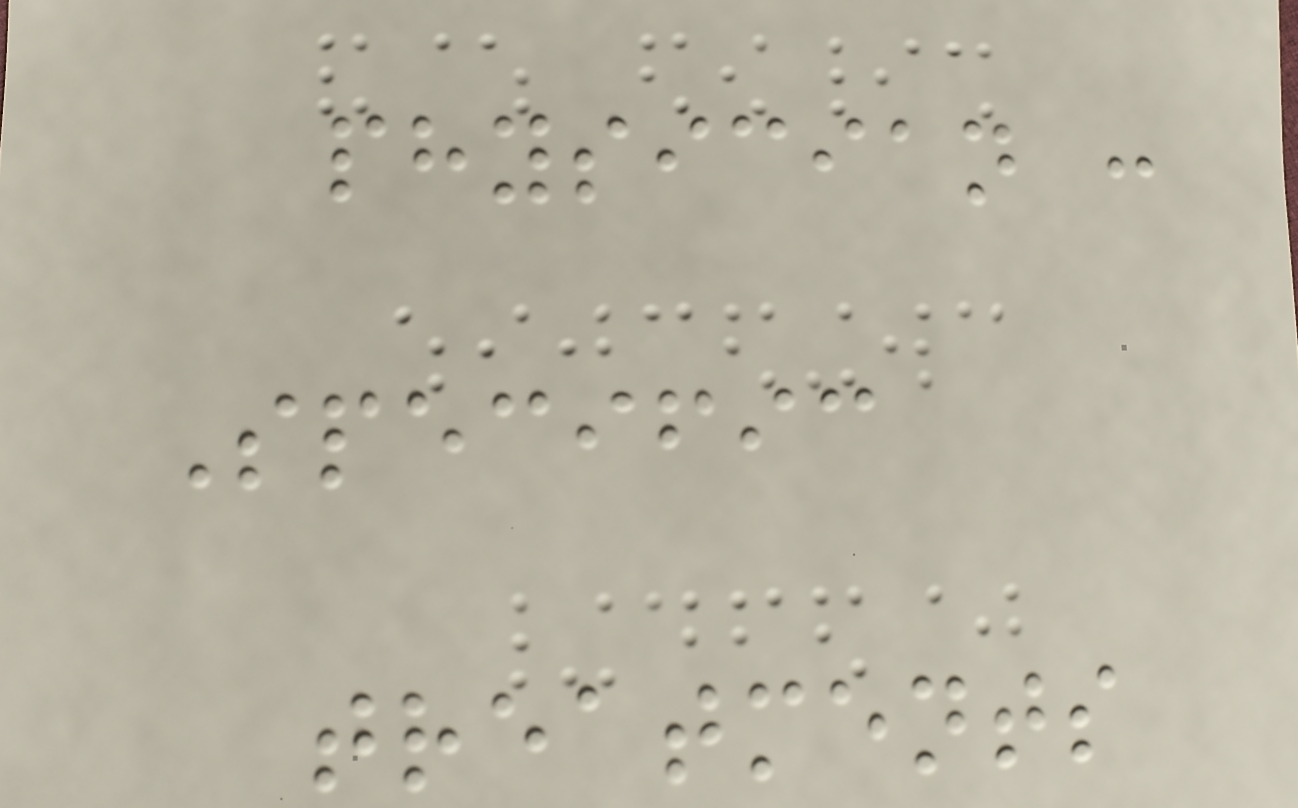physician :
Specific
treatments
